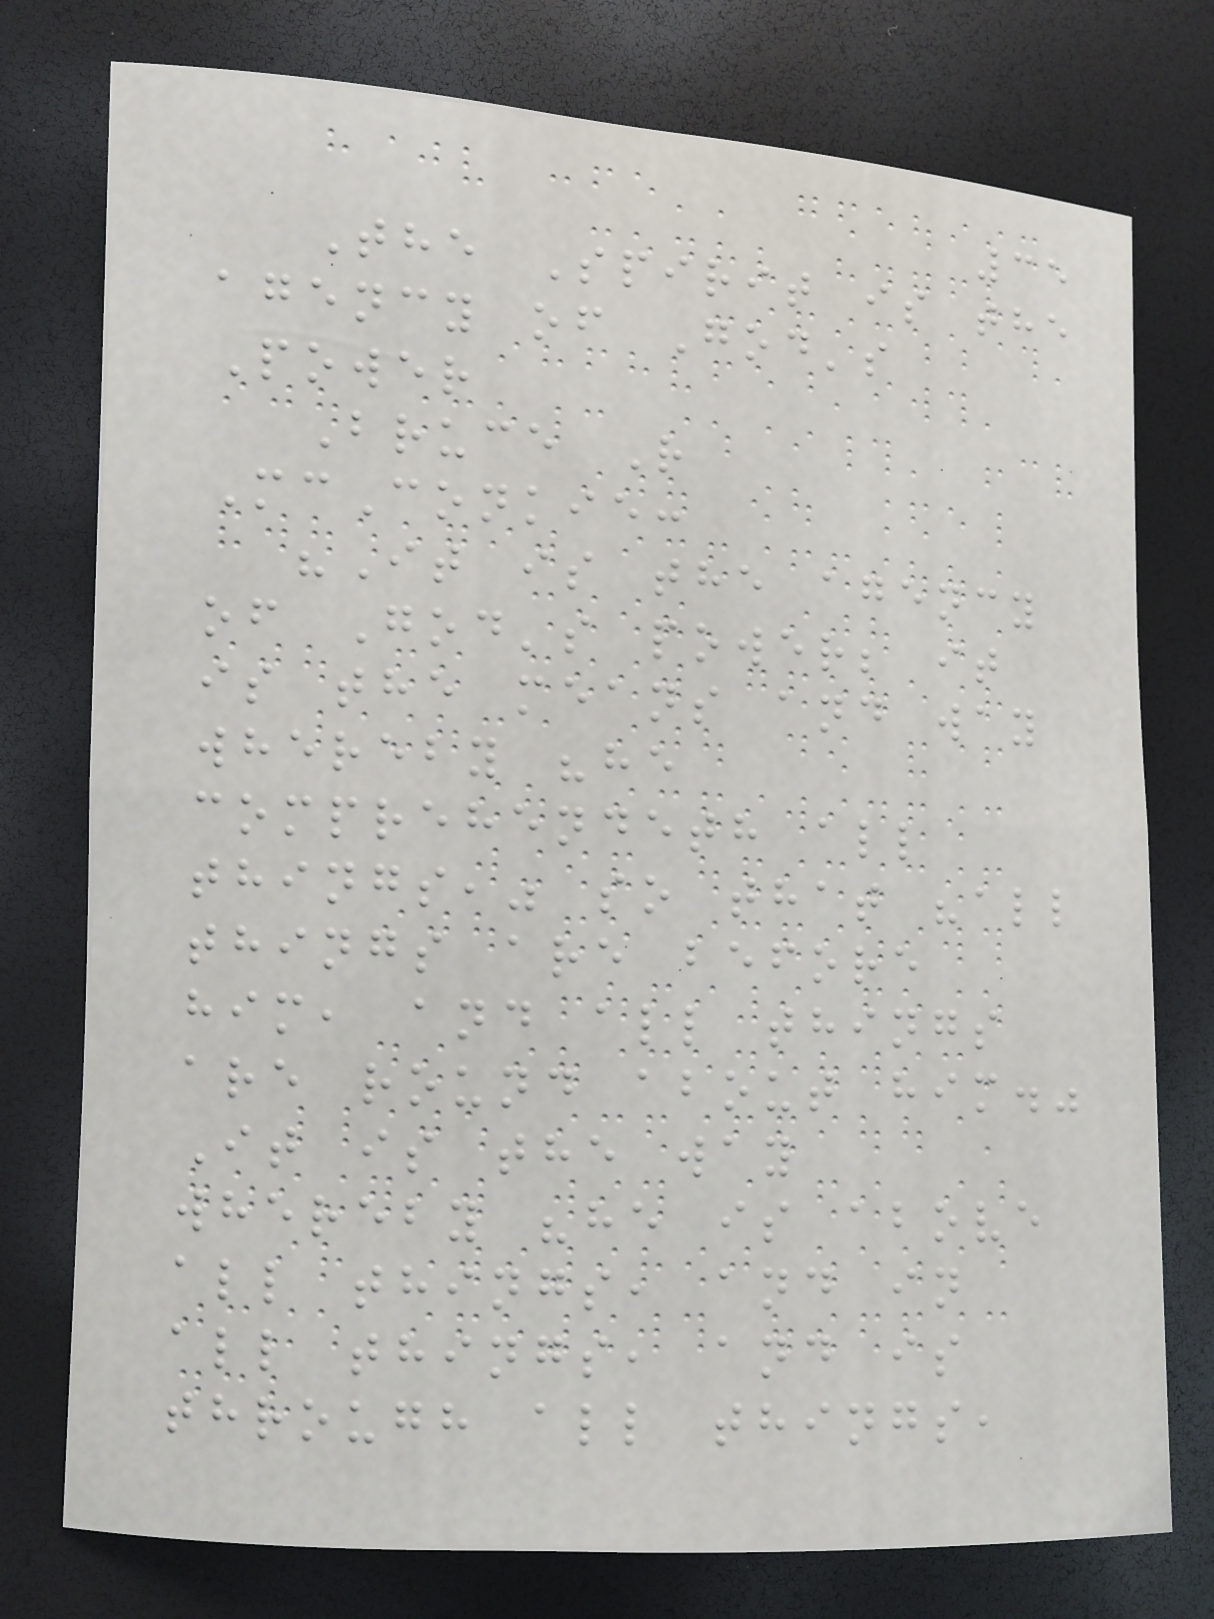35
The Spirit is the
agency of God's
Power
Bruce R
McConkie:
"It is the agency
of God's power; it
is the means and way
whereby "he
comprehendeth all
things," so that "all
things are before
him, and all things
are round about him."
It is the way
whereby "he is above
all things, and in
all things, and is
through all things,
